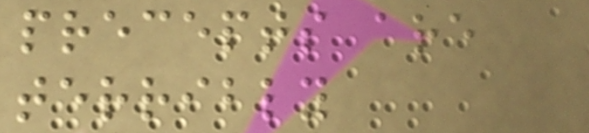precepts are
terribly
